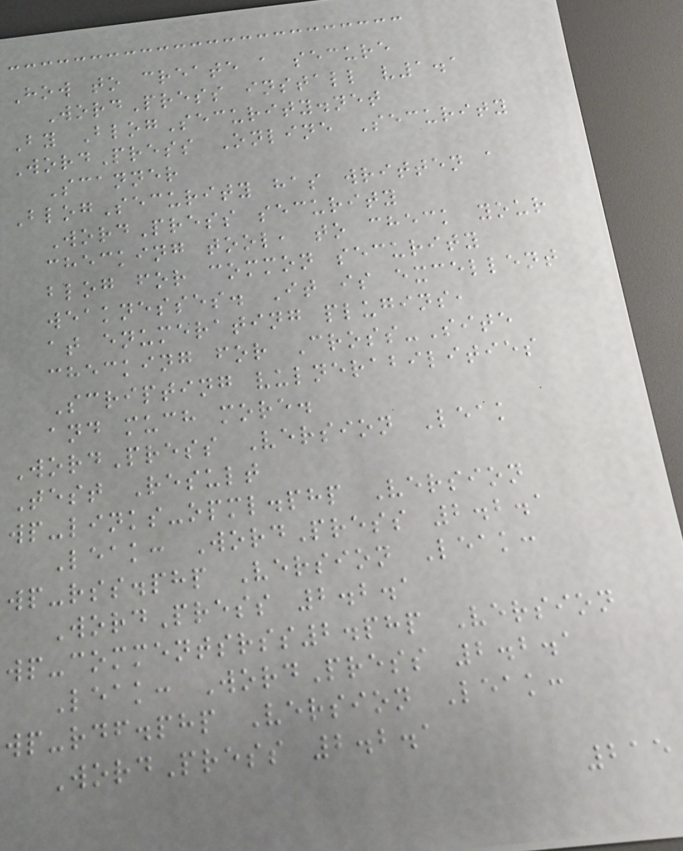How to create a secure
WordPress install v1.1
By BlogSecurity.net
WordPress Online Security
Scanner
BlogSecurity has written a
WordPress security
checking tool, to check your
blog for common security
weaknesses. It is excellent
at enumerating plugins,
checking for Cross-Site
Scripting vulnerabilities
and much more.
WordPress Version Leak
Test Result
wp-links-opml.php Version
Leak: WordPress 2.2.1
wp-rss.php Version Leak:
WordPress 2.2.1
wp-commentsrss2.php Version
Leak: WordPress 2.2.1
wp-rdf.php Version Leak:
WordPress 2.2.1
215
